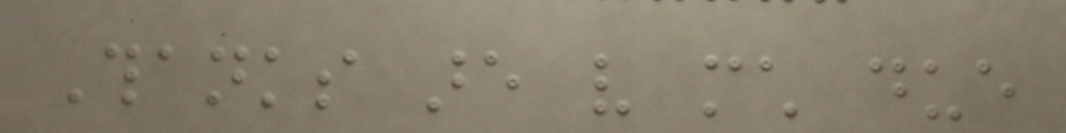Thanks are very much due
